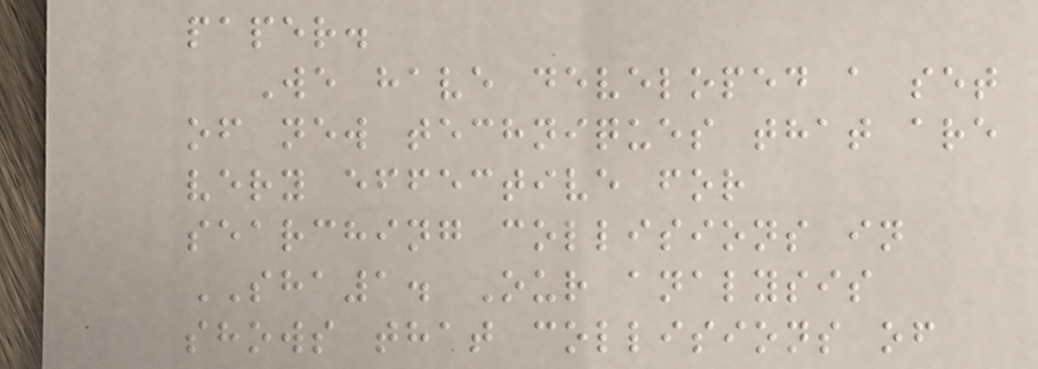paper.
We have developed a set
of new techniques that are
very effective for
searching collisions in
SHA1. Our analysis
shows that collisions of
